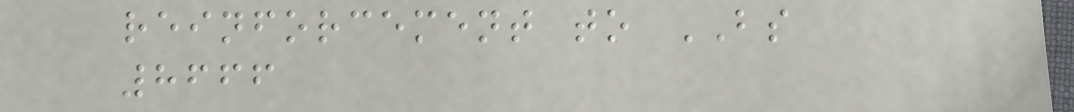reinforcement to BS
8666
